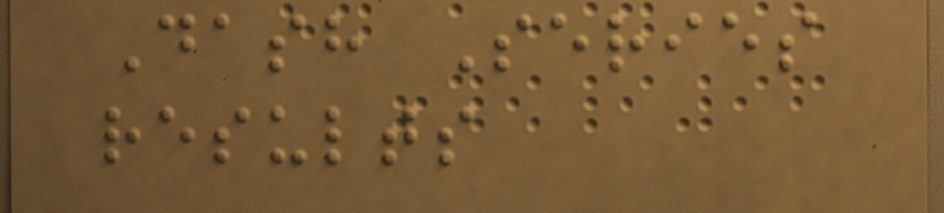Dash Series
results
